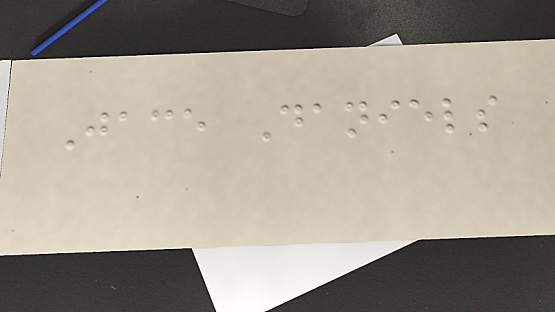Jace Daniels
